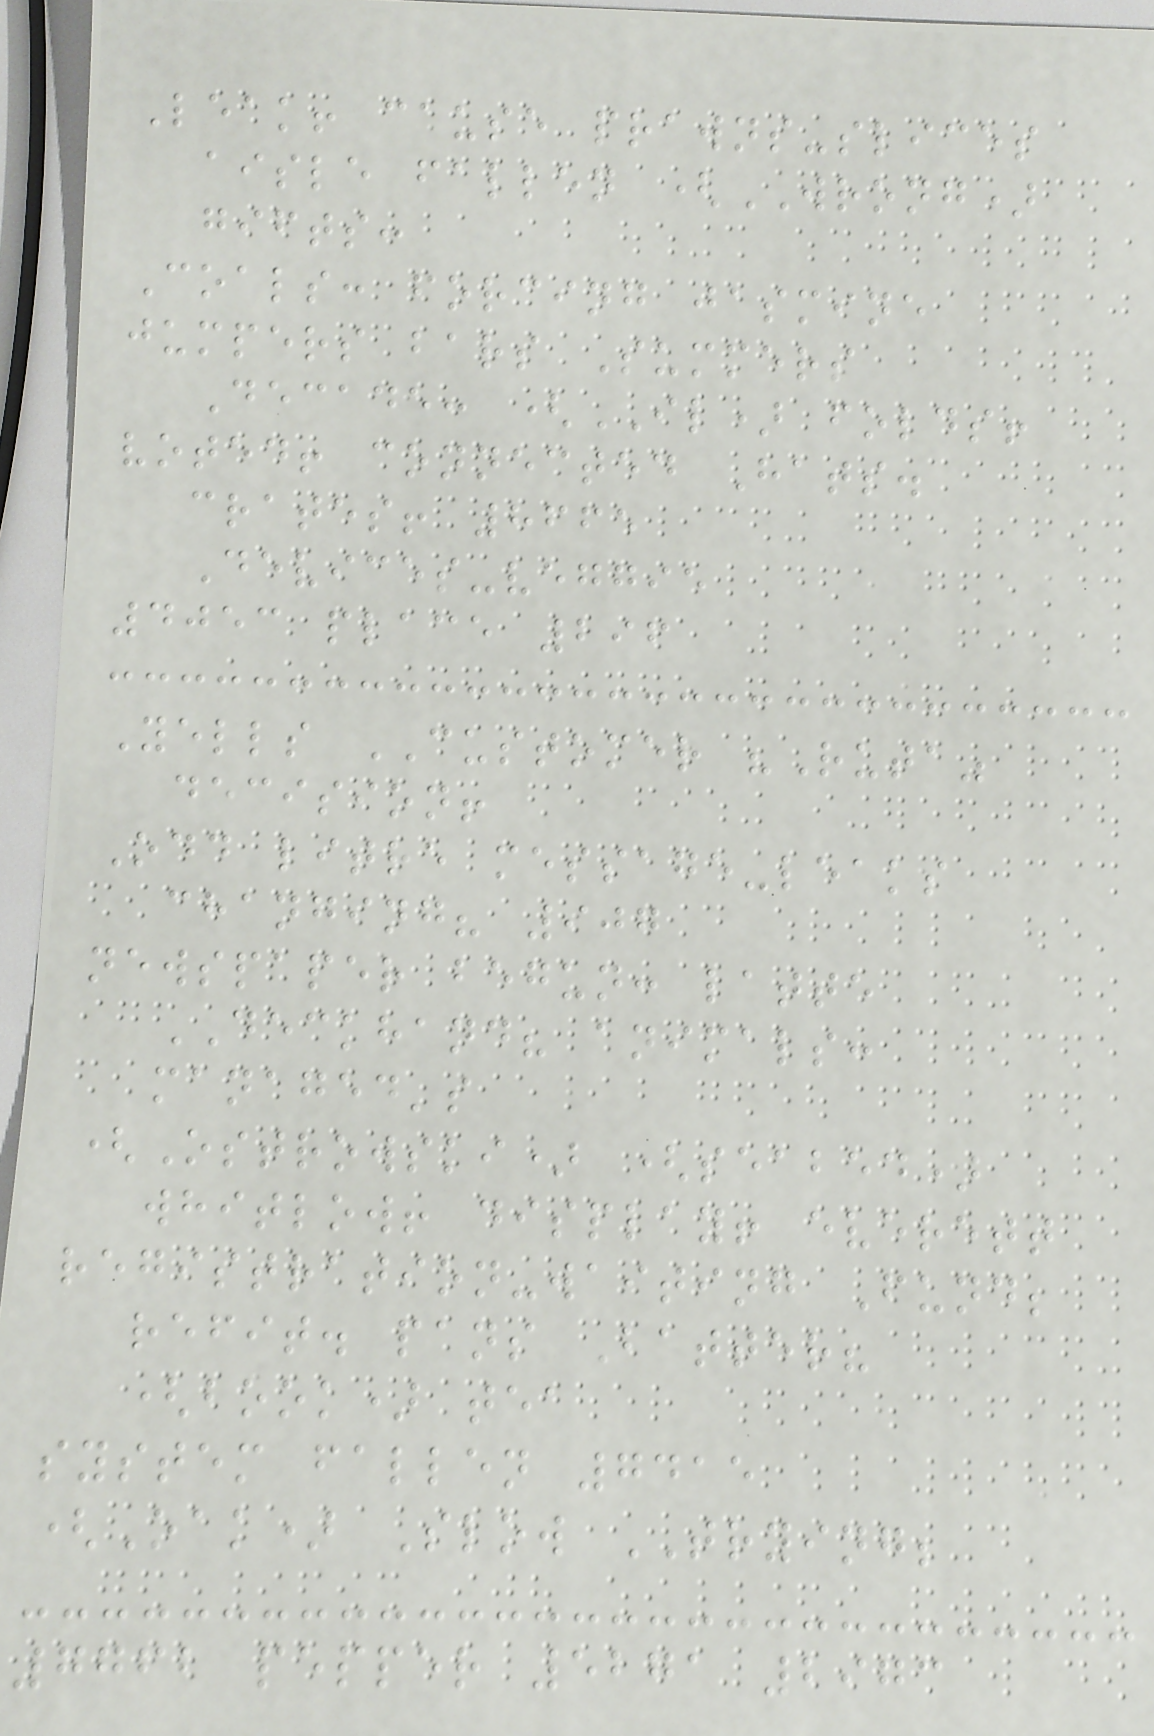Leak! cause prawns-slices
aisle fallen (WRONG)
gifts:
Coals: forcing jasmine
jumpers bars Summers
Decade: (IL) folds!
voted! connected Hats.
crates! 8665
Devices-veggie
4053 place 296
Yells CUSTOMER "Ruta"
decision!
Odd litre message-leaks
changing? 907
newspaper begun: latte
DECKHAND? animals:
managed's
(Ostrowski) (seabed)
whitlow! display! everett
registration-waiting Fund;
refit. pans Batter?
(book) tea
system fallen 7415
(Oak) Slow TRYING;
7762 pepper 5271 2973
